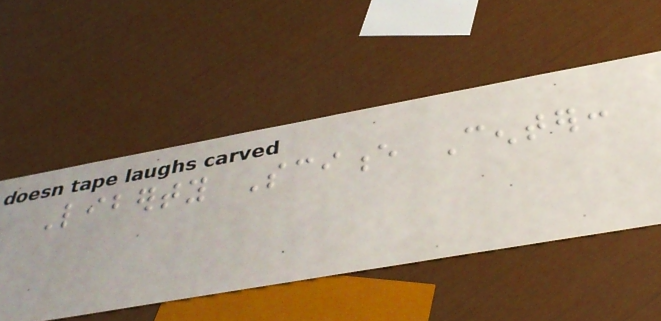Liberty Science Center:
